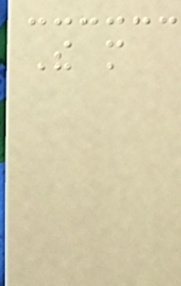The more
